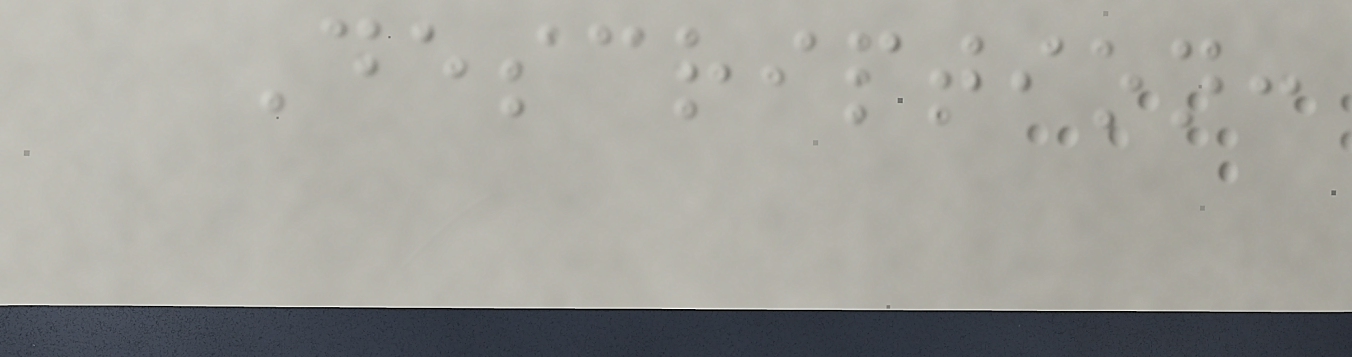Description:
